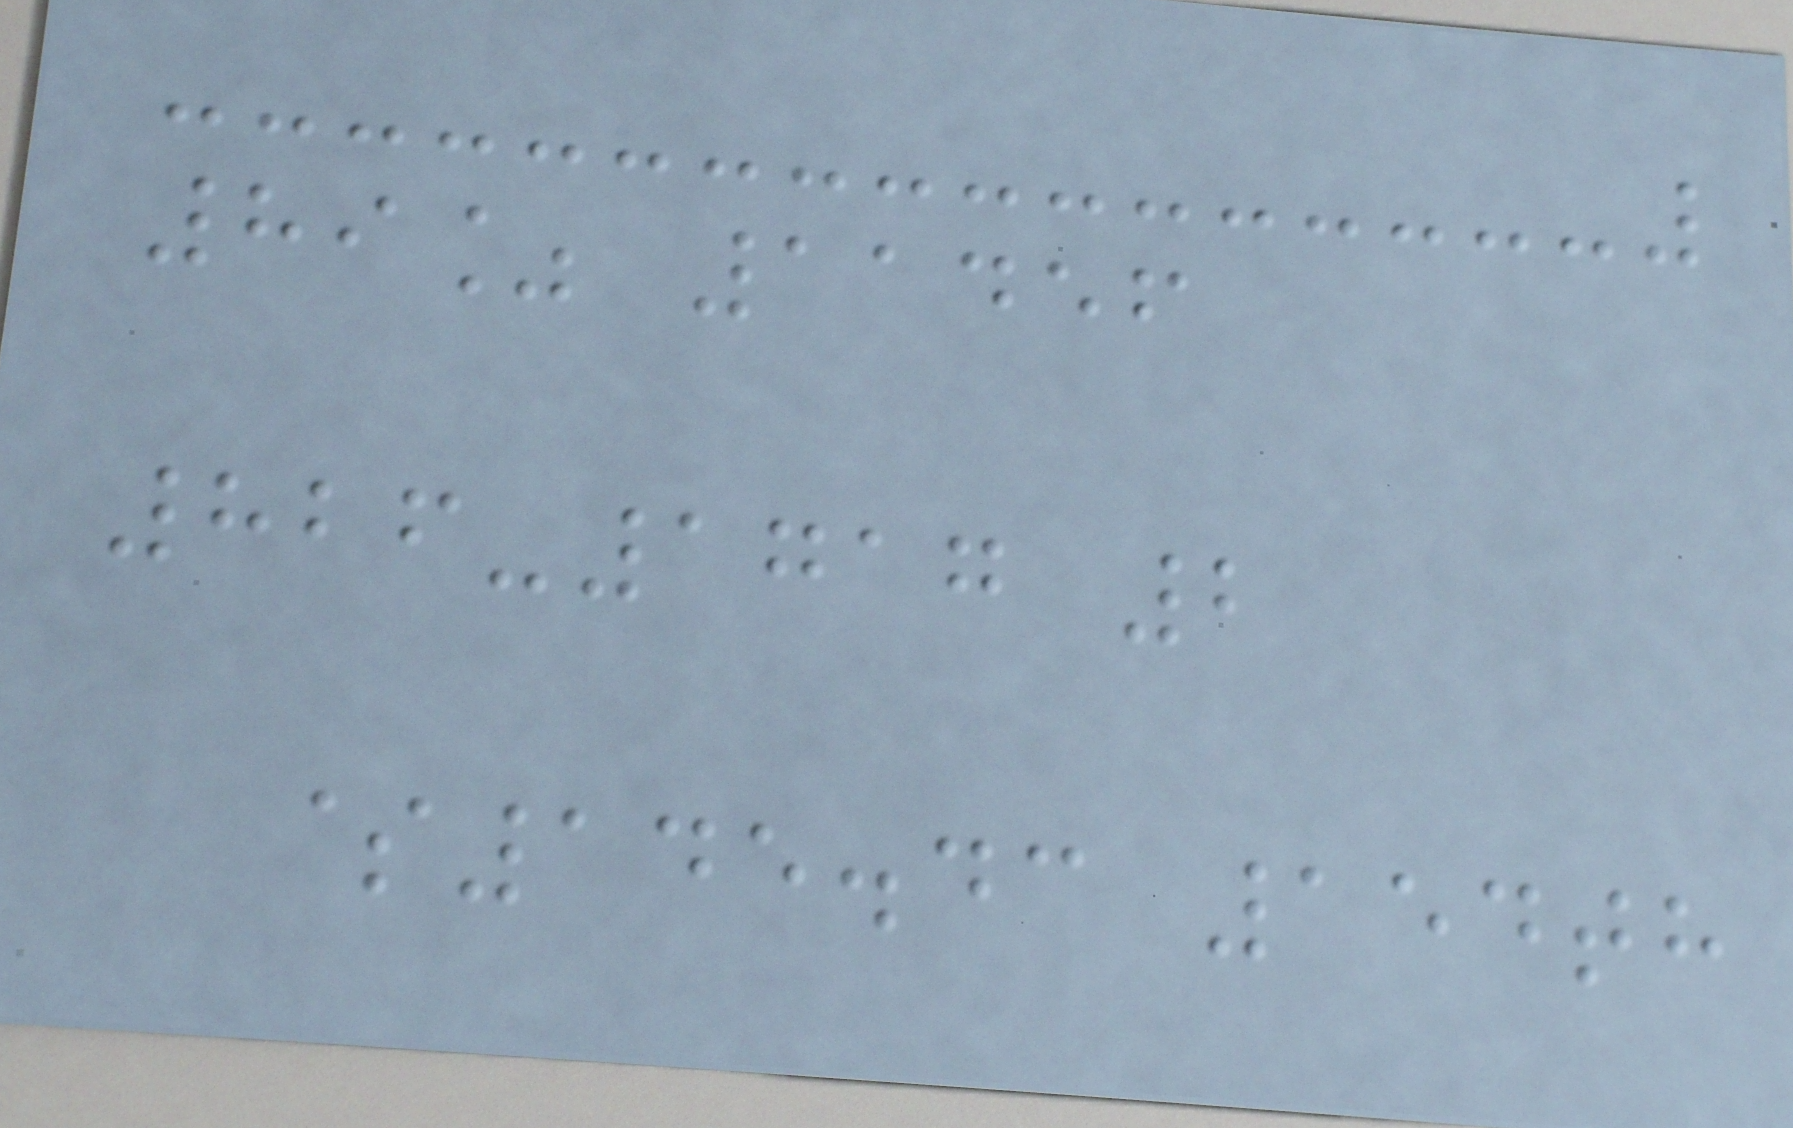89% 11456
826-1717 2
$145.43 154th
